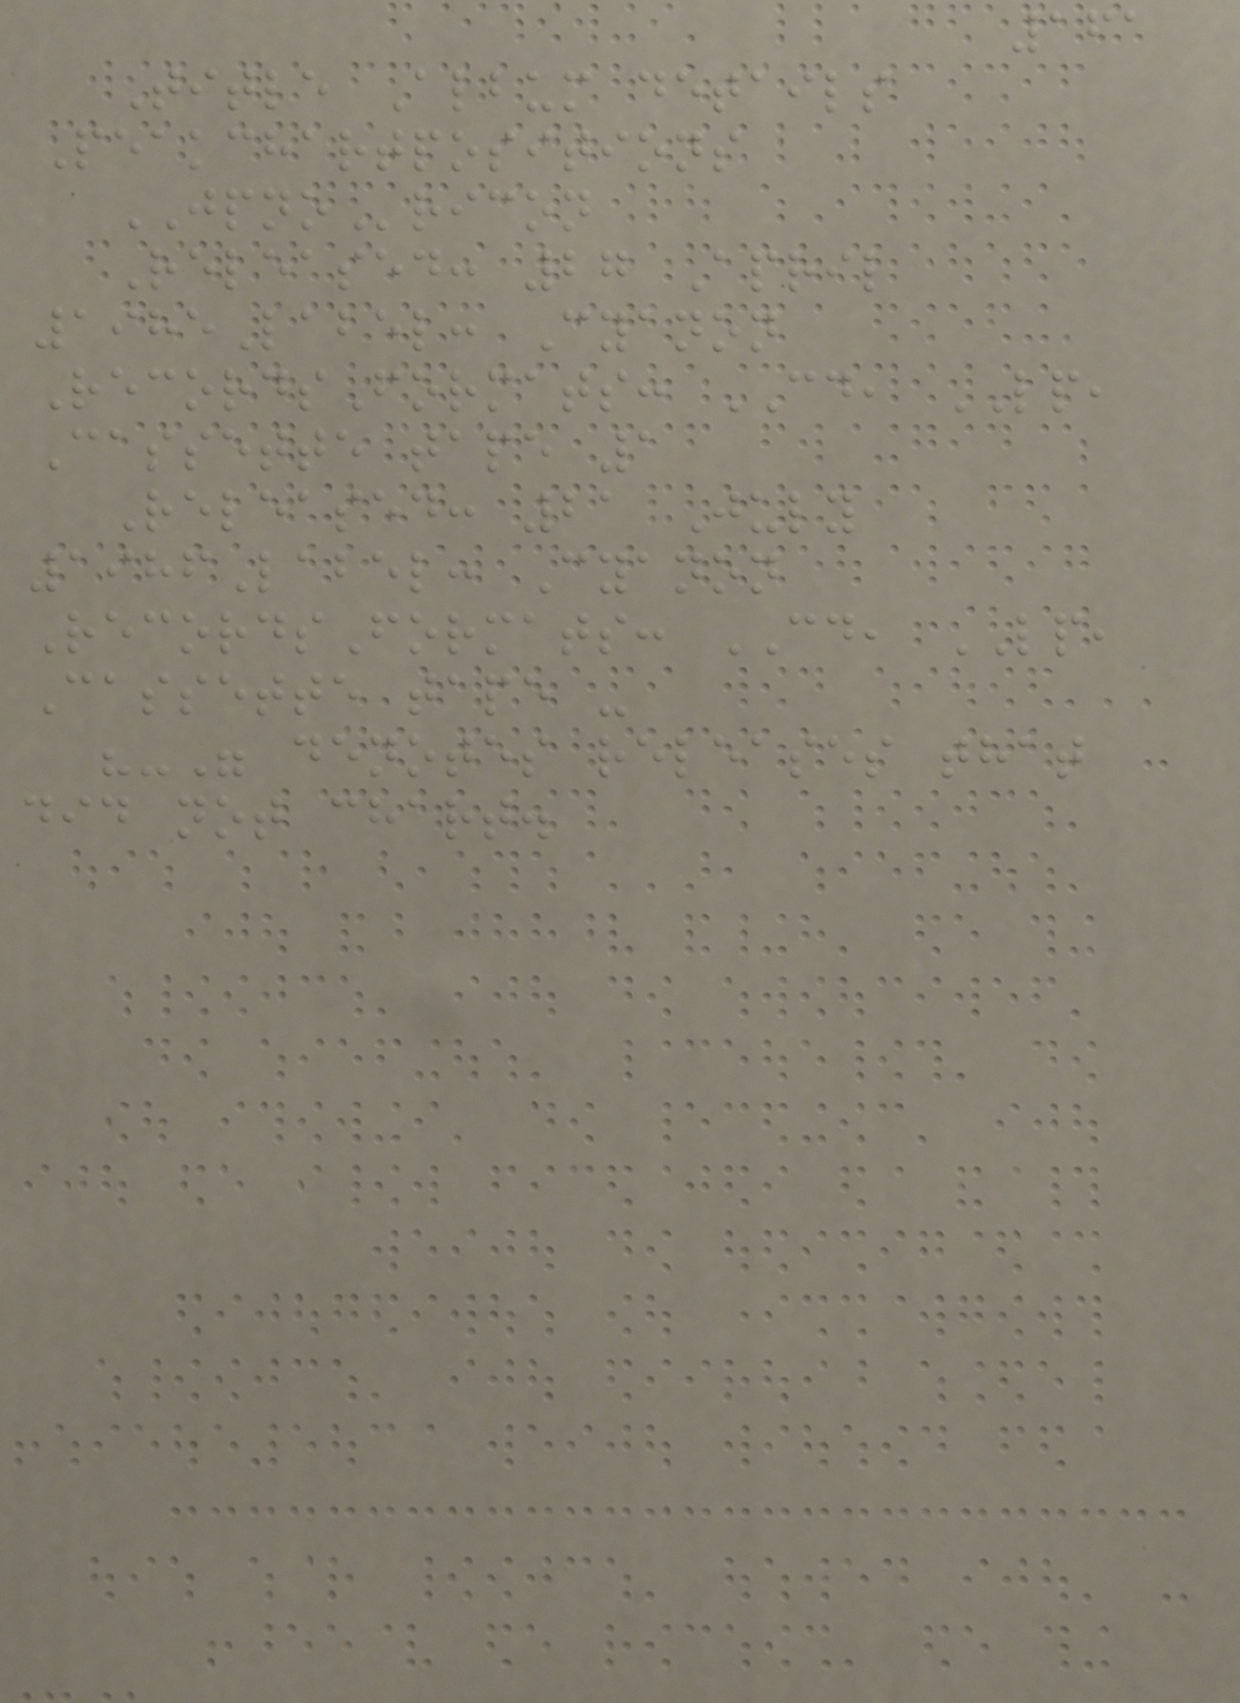161
Title Album details
Peakchartpositions
JPNOricon
Released: 27 April
1985Label: Cyanon
RecordsFormats: CD, LP,
Cassette tape 1
Released: 21 July
1986Label: Cyanon
RecordsFormats: CD, LP,
Cassette tape -
"-" denotes releases that
did not chart.
